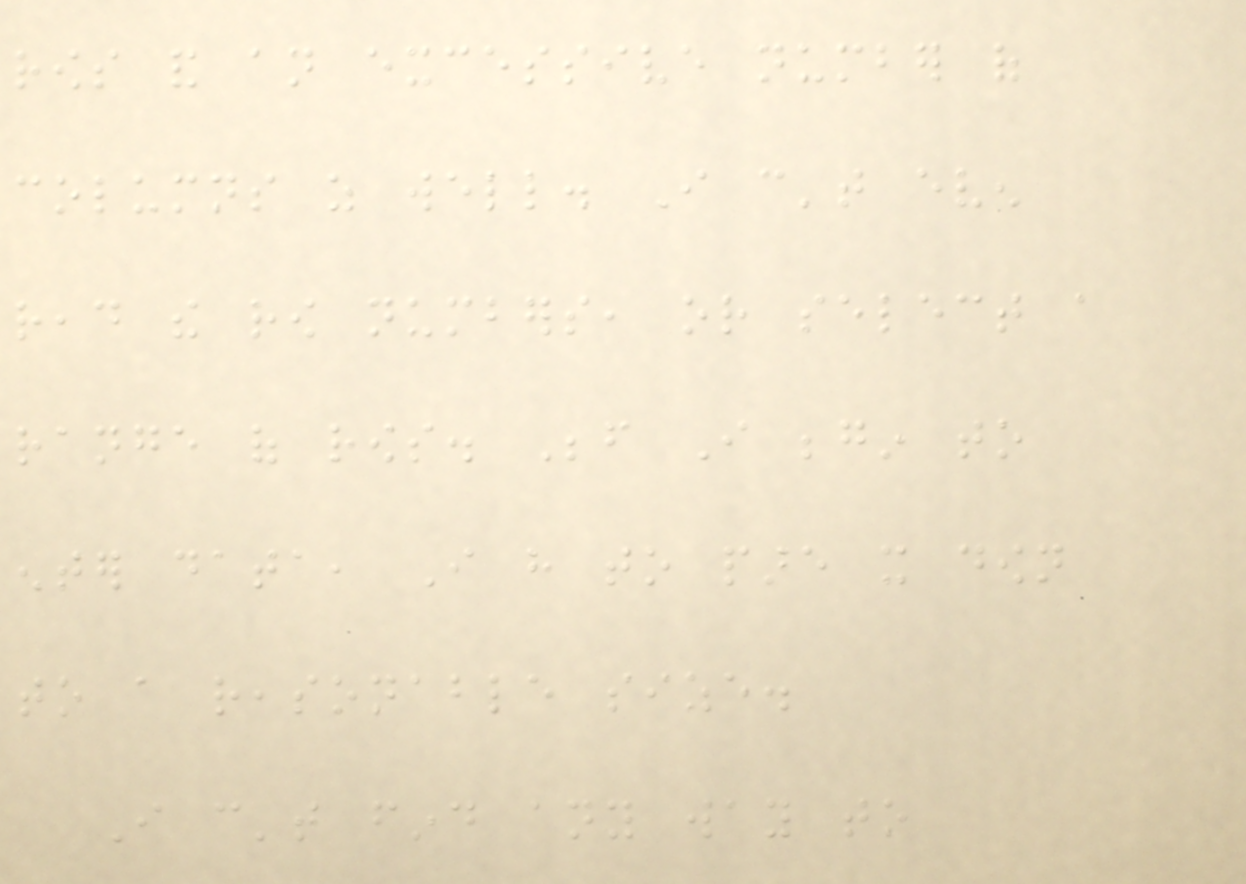rows and an excessive number of
columns as well. I can't even
read the row numbers, or select a
range of rows. Before I begin to
enter data, I have to pare it down
to a reasonable size.
I can't find any way to
